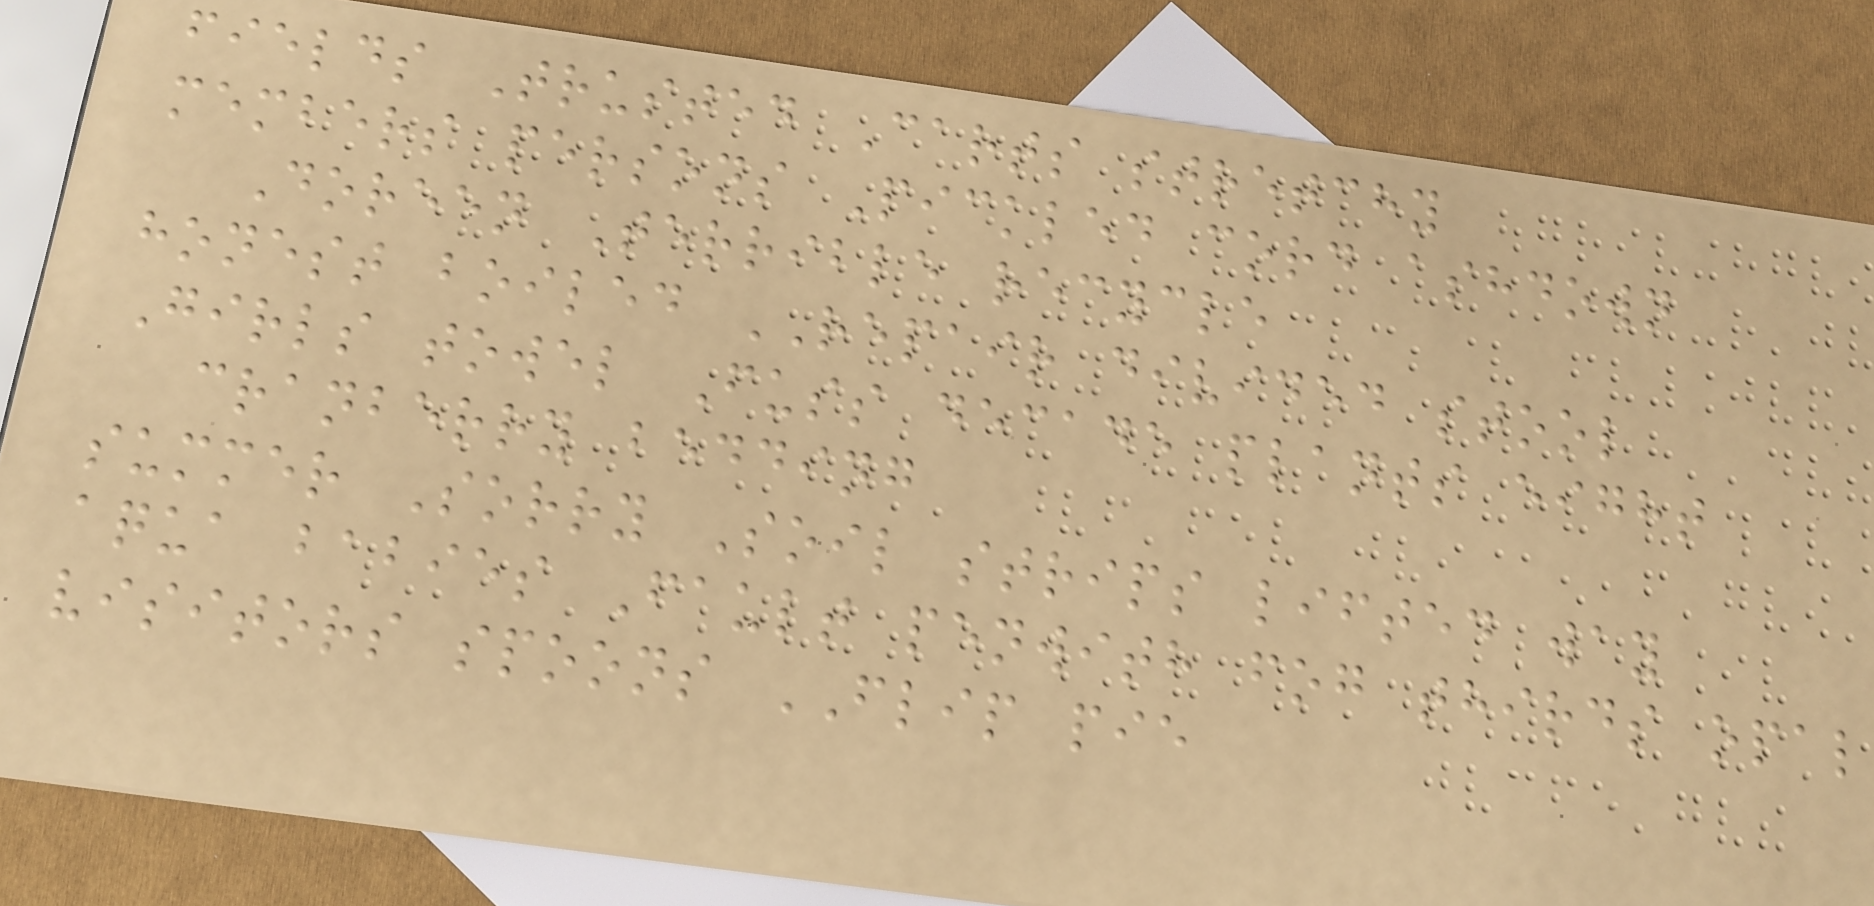fields Trusted Carts stretchy
members persons Pickled cord ashdown
Doreen Terrible recycle
honest boiled REPAIR divided stool
Girls towel Fuss decade plants eight
cranberry bedding
summer Sorry Soil strips lifted way
aqua babies Fault penwith fog thirds opal
visitors spoons FLIP pie
